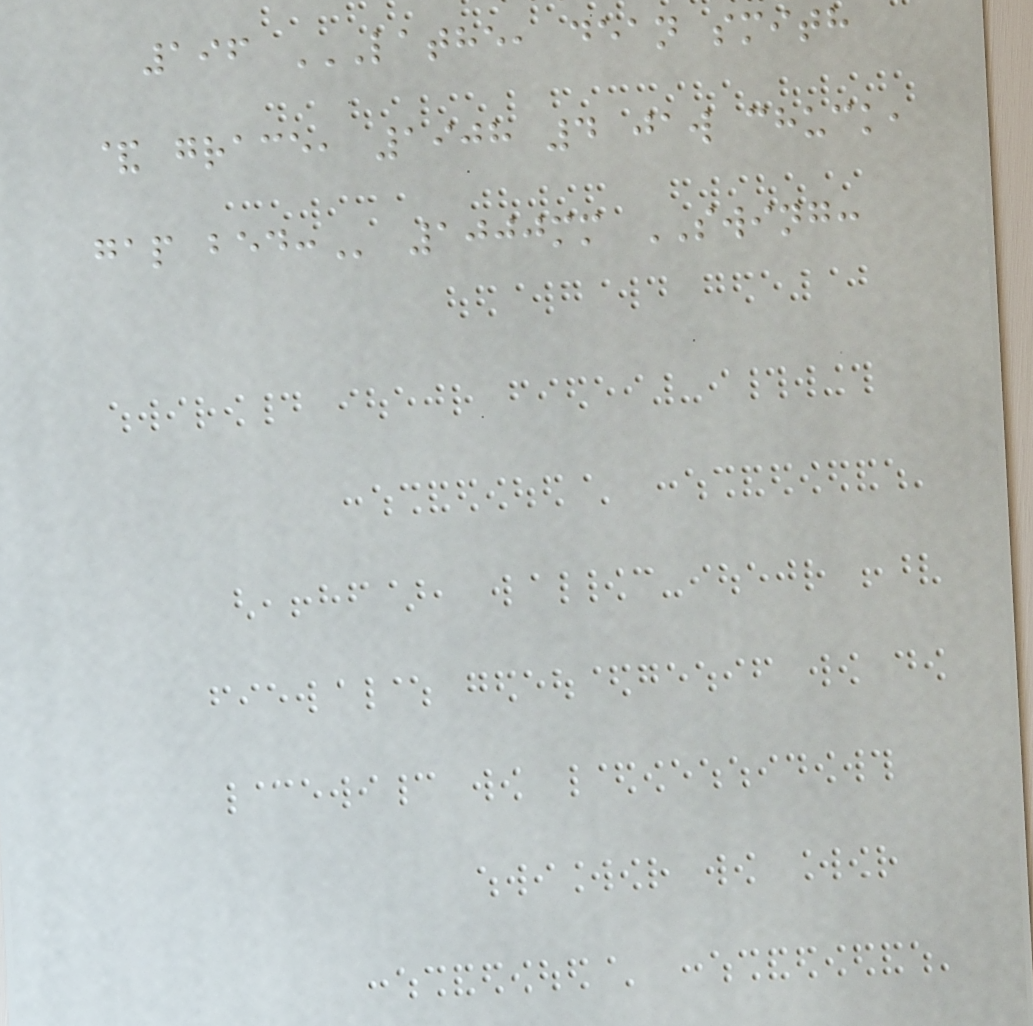196 LATHE, DEAN SMITH
& GRACE, 1908 4 JAW CHUCK,
GAP BED: 1000mm SWING:
